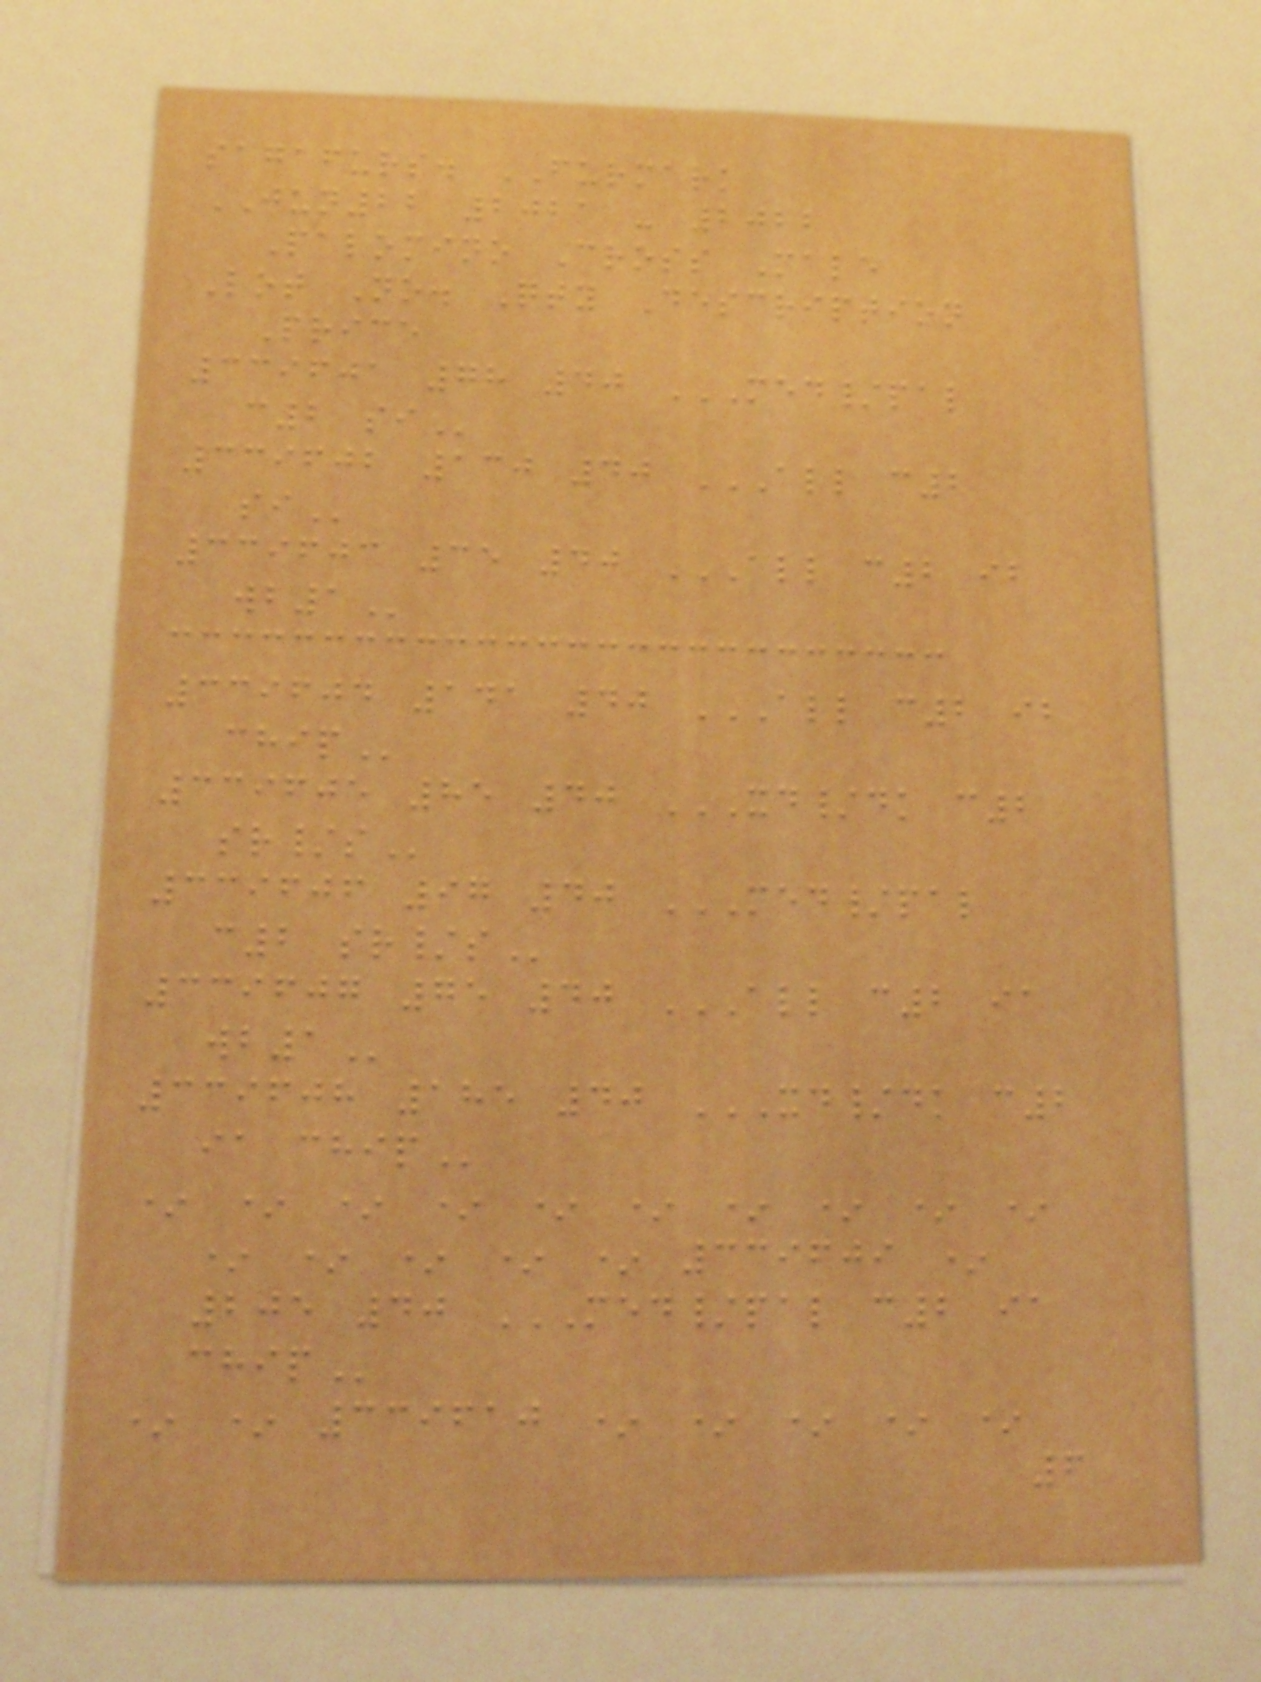sagafurs. FURMARK
JUN22 2021 - 2022
Palomino Cross Male
Lot No. Qty Description
Price
339601 78 40 MED/PAL
C2 SI
339602 130 40 ALL C2
SI
339603 35 40 ALL C2 IB
WB1
339604 141 40 ALL C2 IB
CHIP
339605 85 40 XD/DK C2
SR/S
339606 97 40 MED/PAL
C2 SR/S
339607 75 40 ALL C2 IA
WB1
339608 185 40 XD/DK C2
IA CHIP
* * * * * * * * * *
* * * * * 339609 *
205 40 MED/PAL C2 IA
CHIP
* * 339610 * * * * *
6
